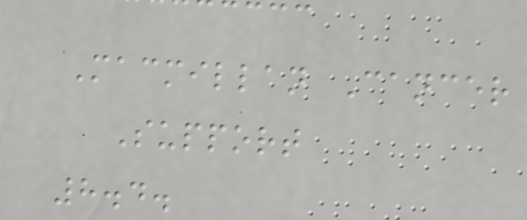Macmillan Cancer
Support
8.4.
